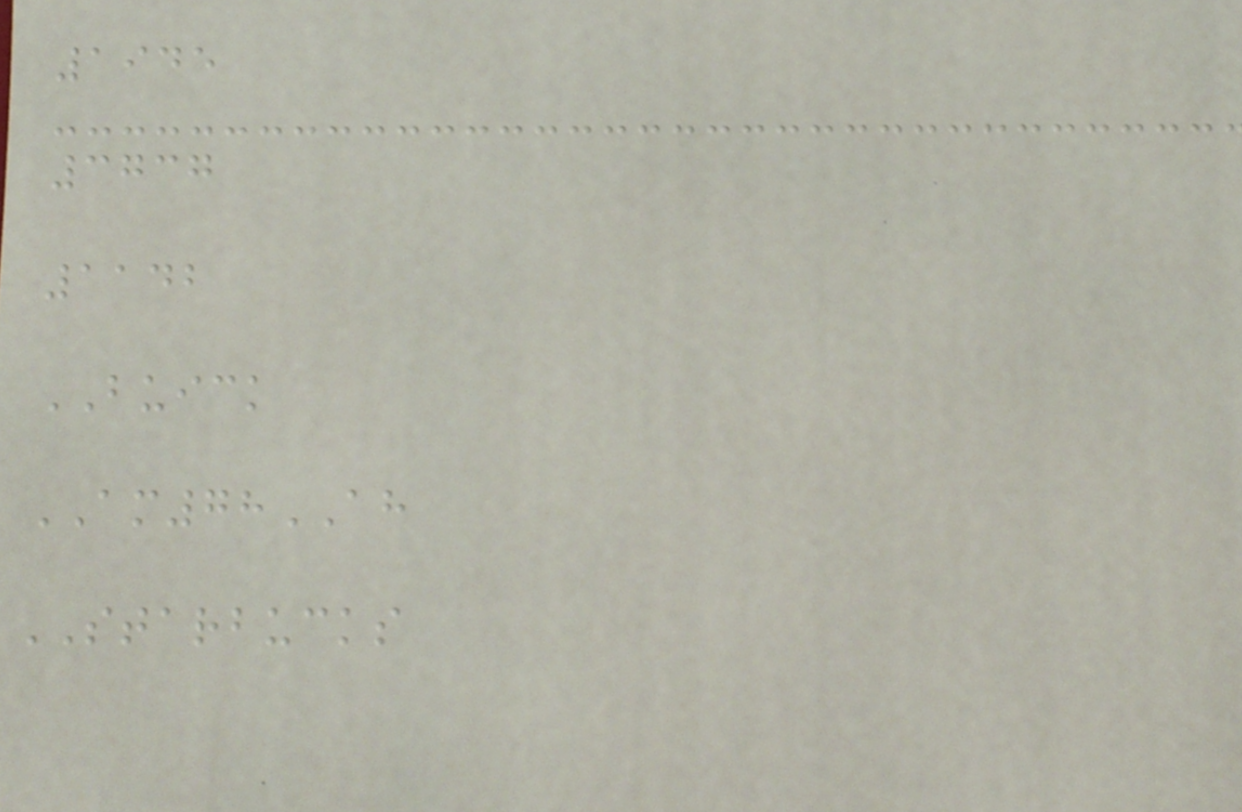1945
3737
1142
BUICK
AM78AH
STARBUCKS
